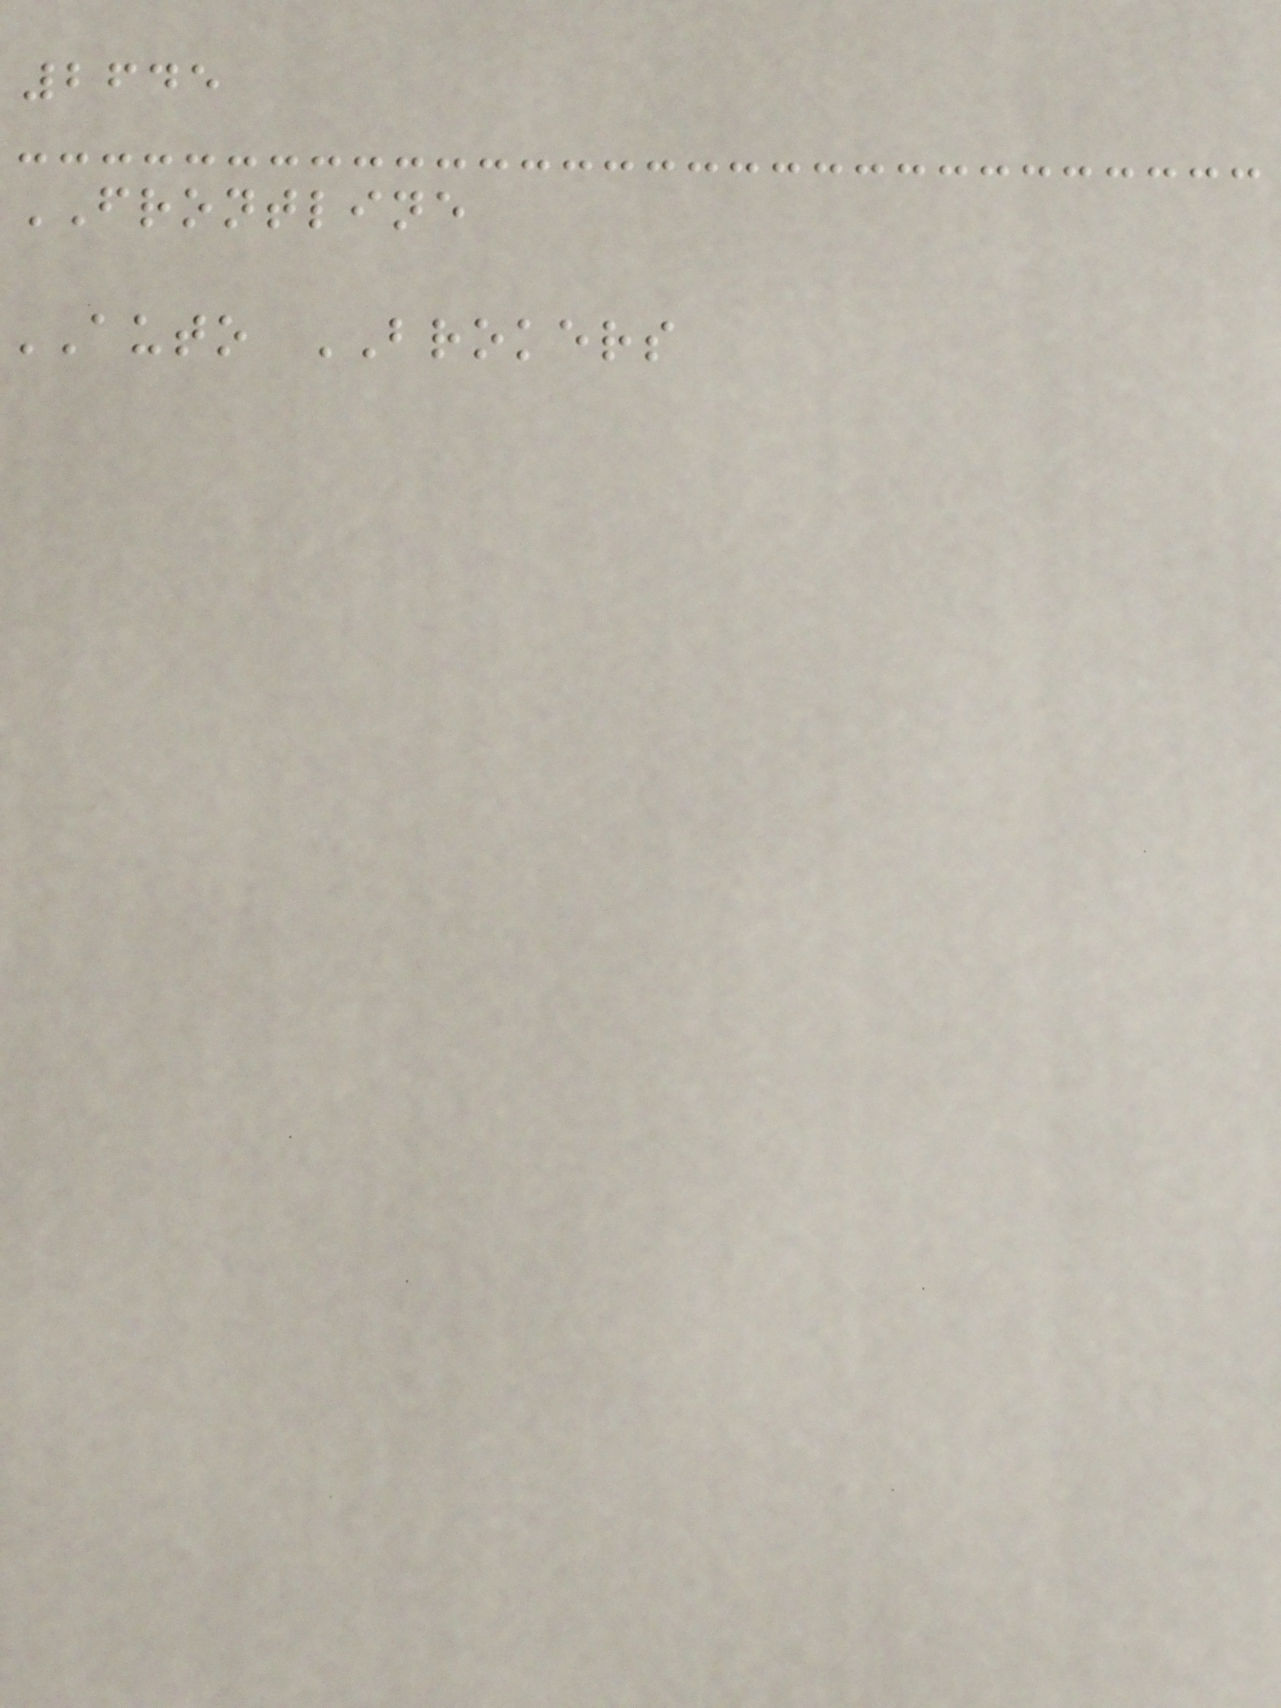2645
FRONTLINE
AUTO BROKERS
